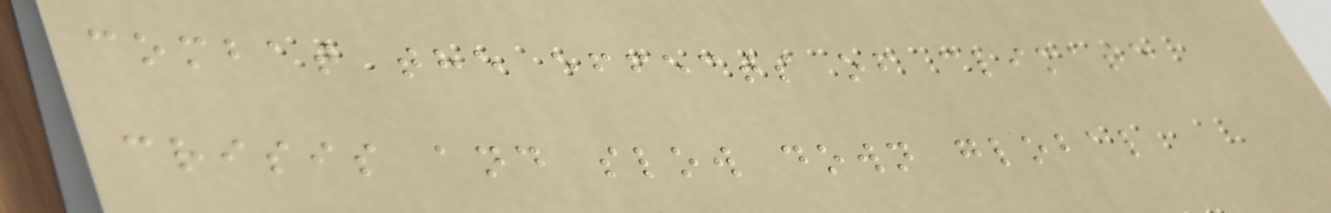combat the effects of climate
crisis and slow down global
